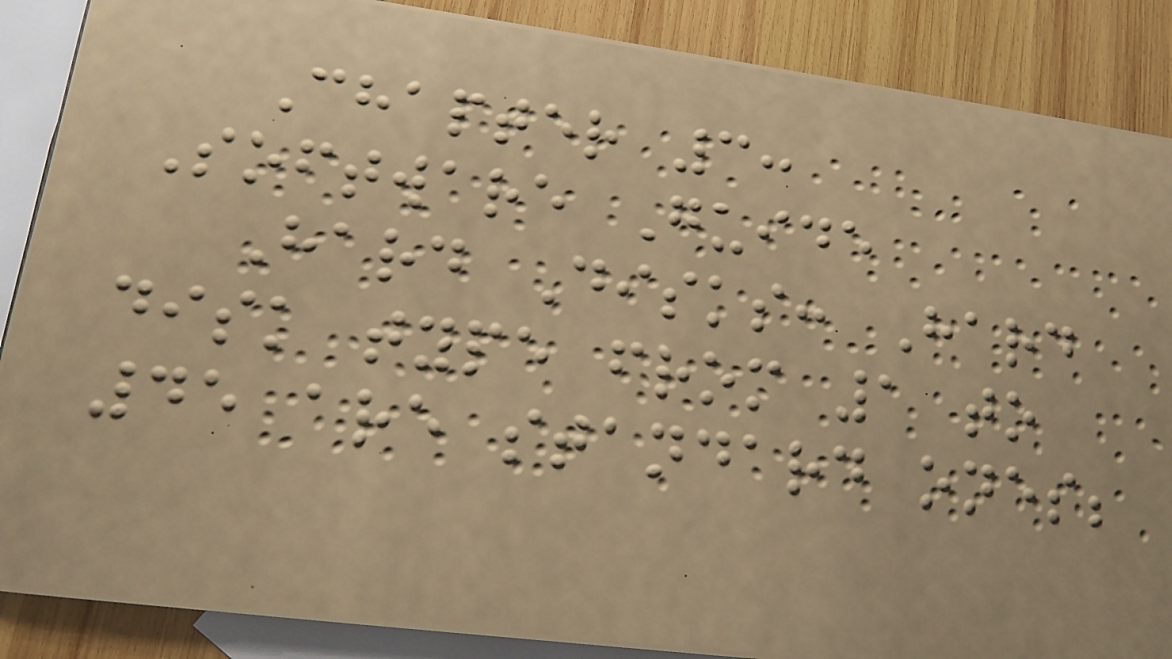Chapter 3:
Software Guide
Hard Disks: Hard
disk type from 1 to
45 are standard ones;
